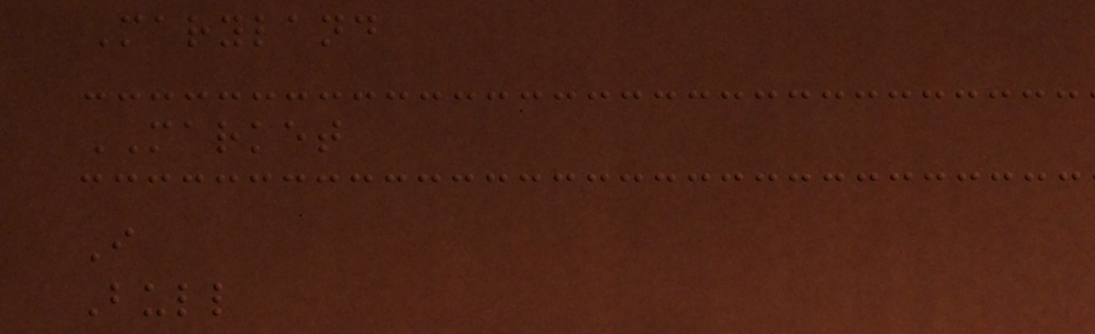Maryland
MARKET
I
Bull
